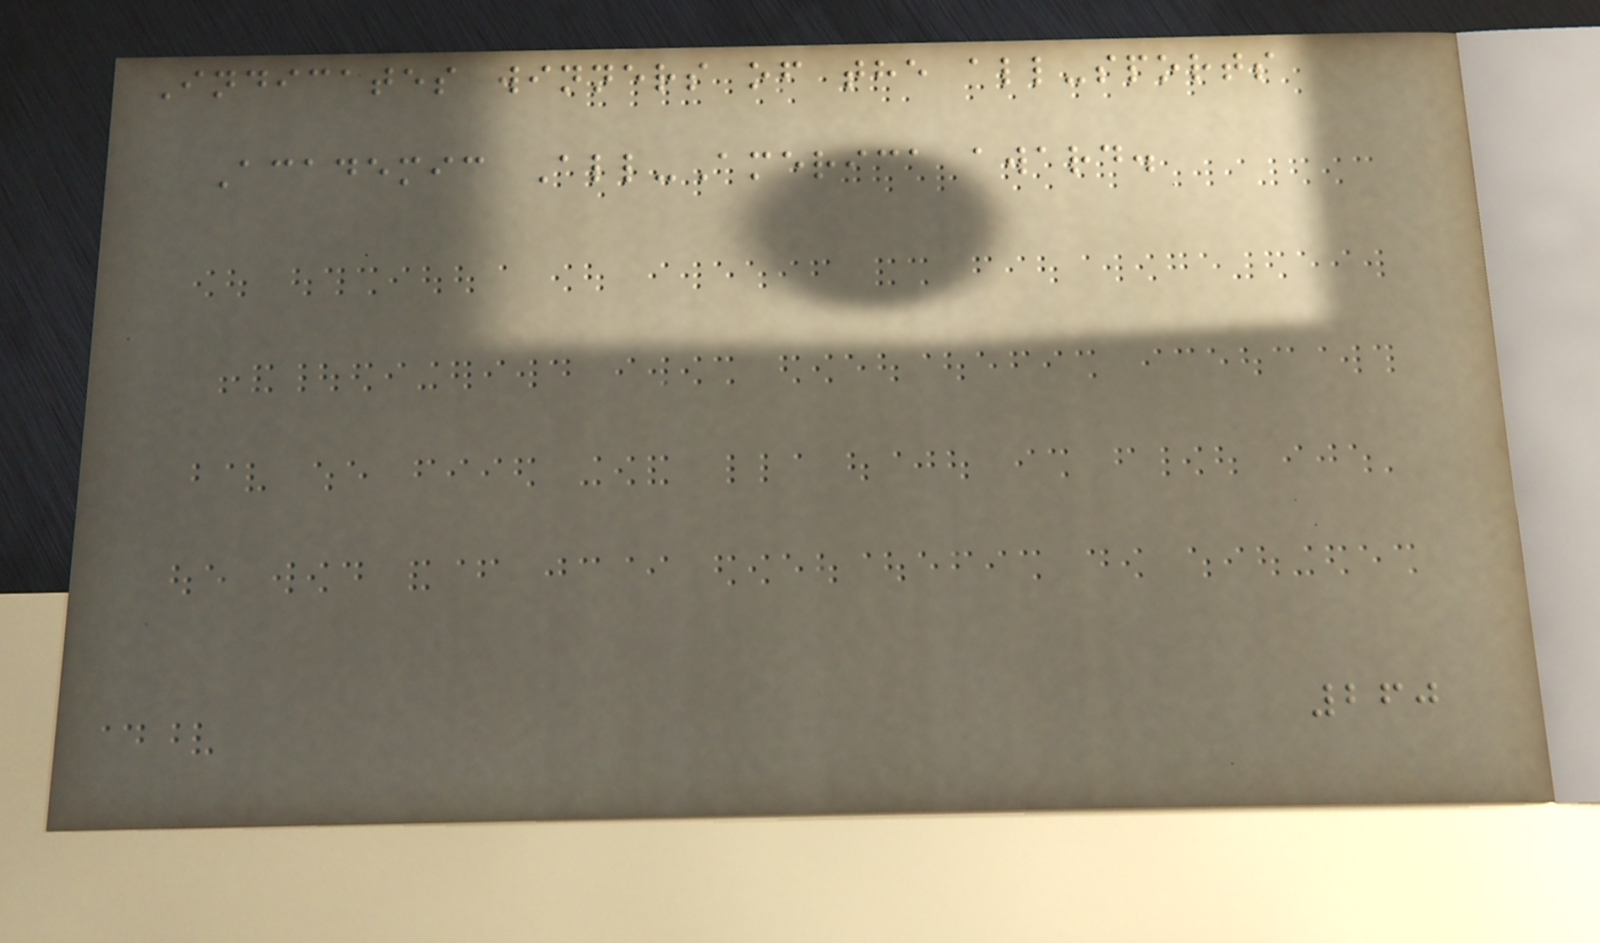Indicates winners of the all-sports
Academic All-America award.
260
